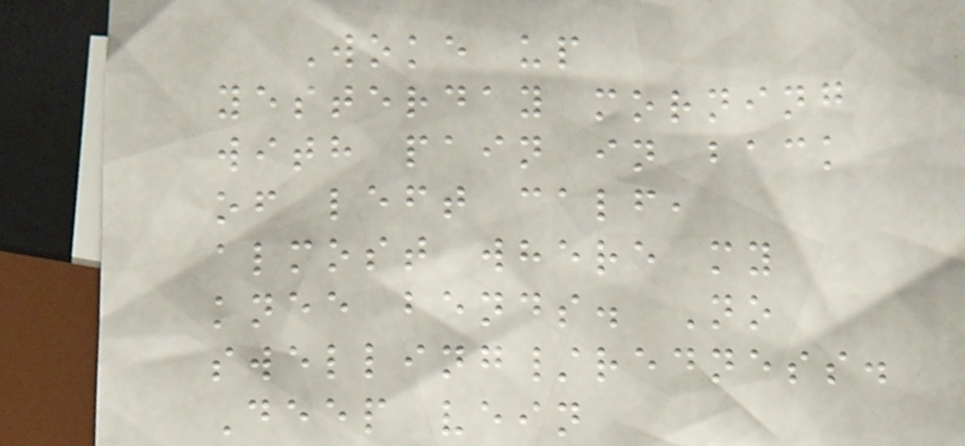Woke up
yesterday morning
with pain in back
of left calf,
almost where my
knee bends. No
swelling/redness.
Deep vein
